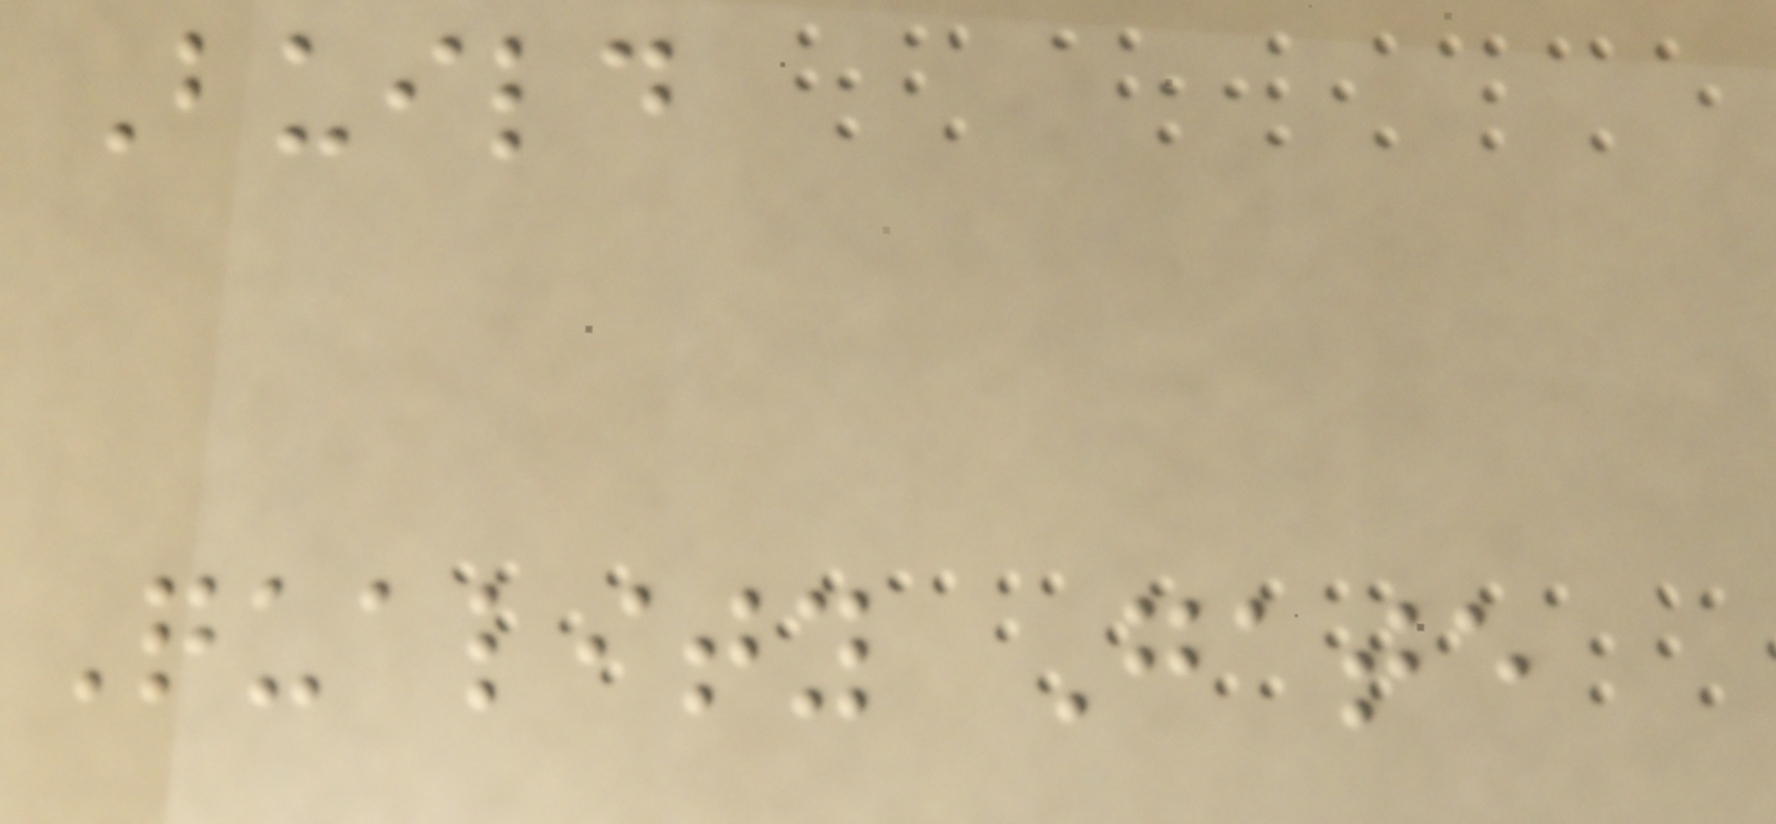Build
Quality Gate
